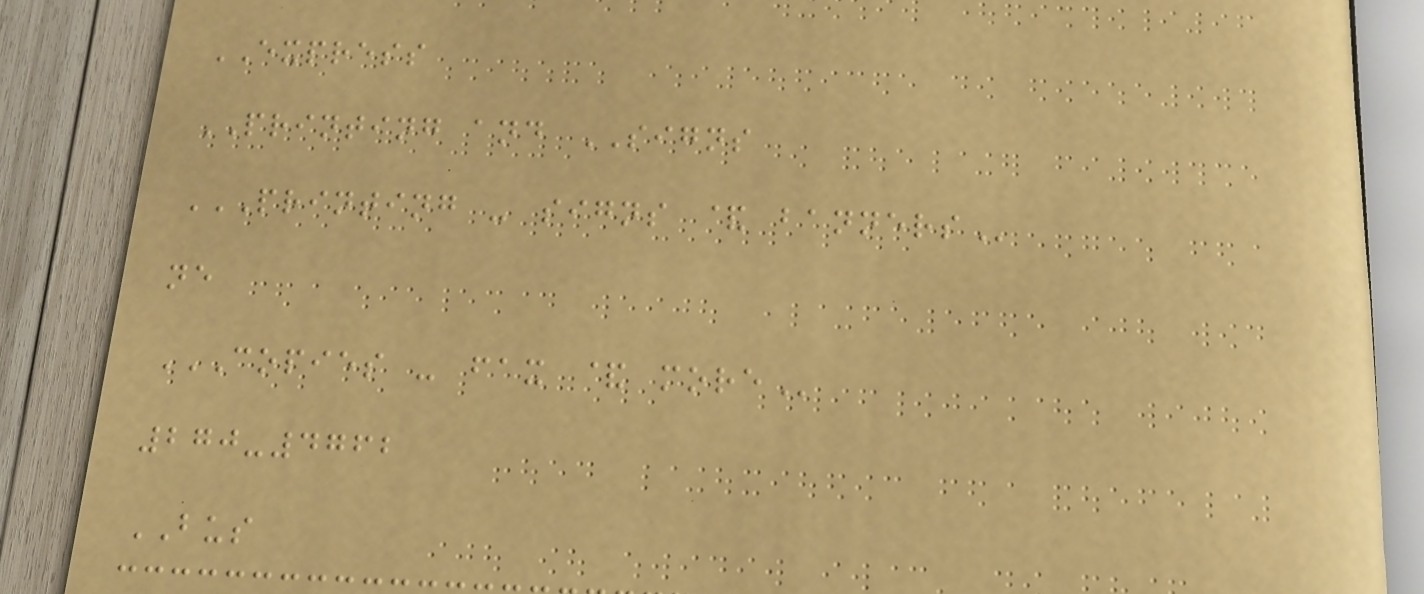EXPRESS
PRINTING and SIGNS
PRINTING - SIGNS & BANNERS
ne
COPIES - FAX & MORE
270-4762
BUS
